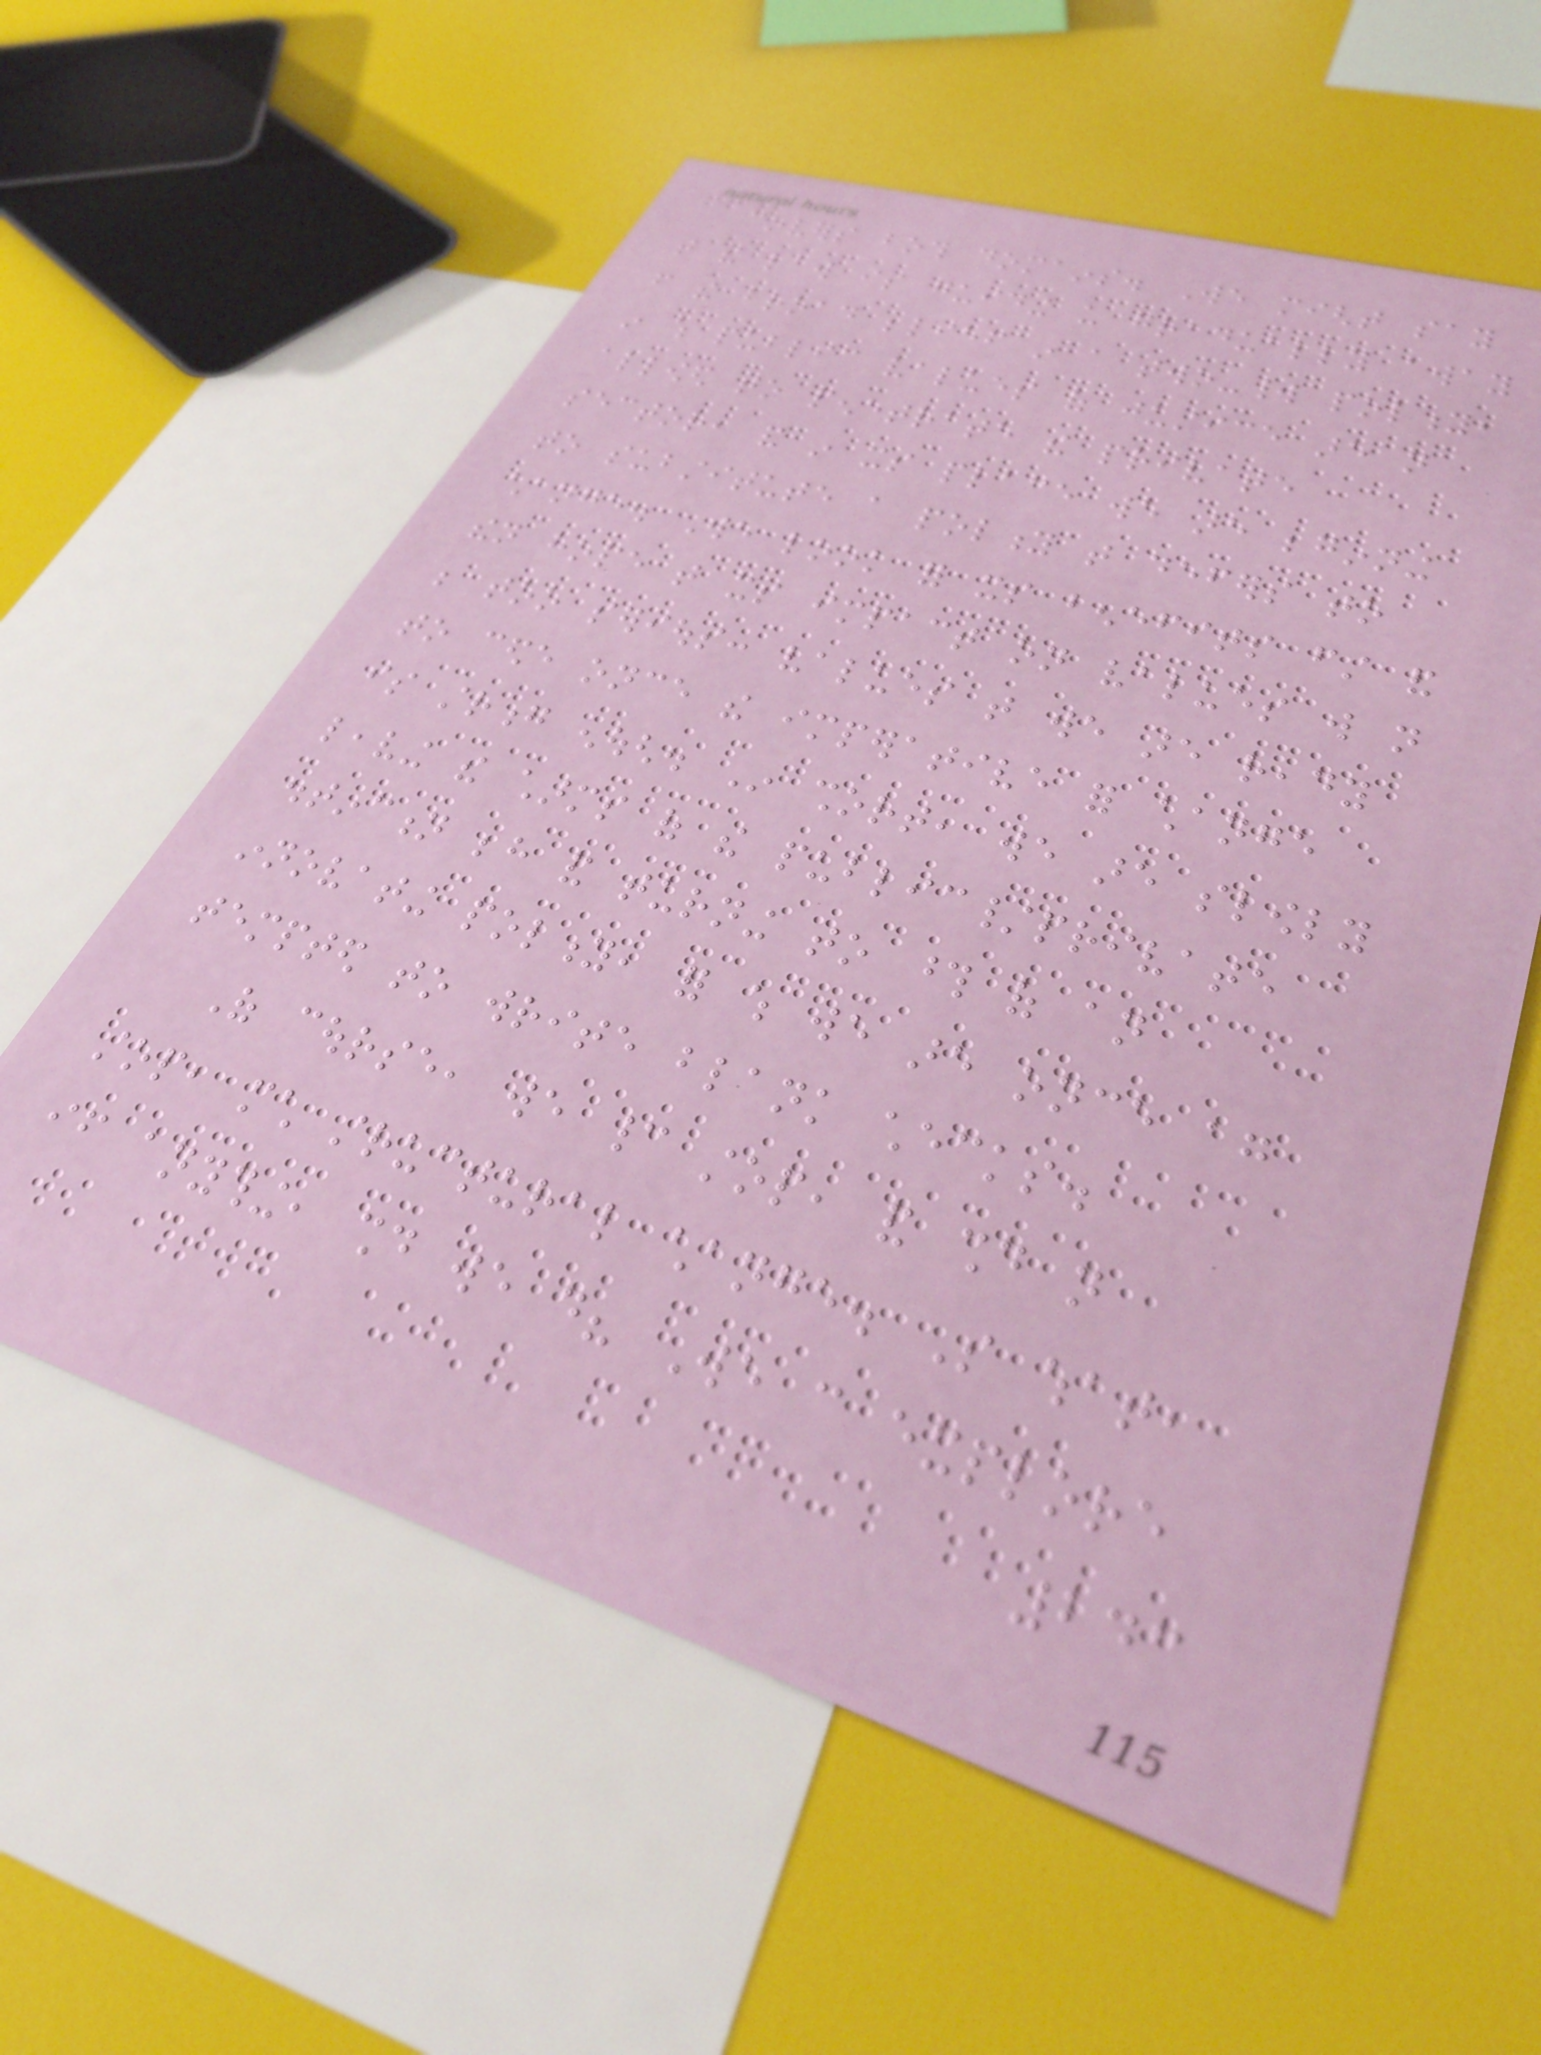covers both domains. We might say
that the law is guiding us gradually away
from the broad belief in a two-world polity,
in which public values of justice are not
allowed to penetrate the private
sector, and in its place we are beginning
to substitute a polity that defers to
change. We look for its benefits first and
then hope that its impact on values will not
be too serious: values that we are ready
to cede once the imperative for change
is strong enough. In short, we are slowly
leaving the charms of the public/private
distinction behind and turning to those of an
innovating polity, for which we are once again
tempted to write blank checks.
Of course, we cannot stop, and should not
stop, much structural change. So what,
if anything, should we do? We can explore
243
